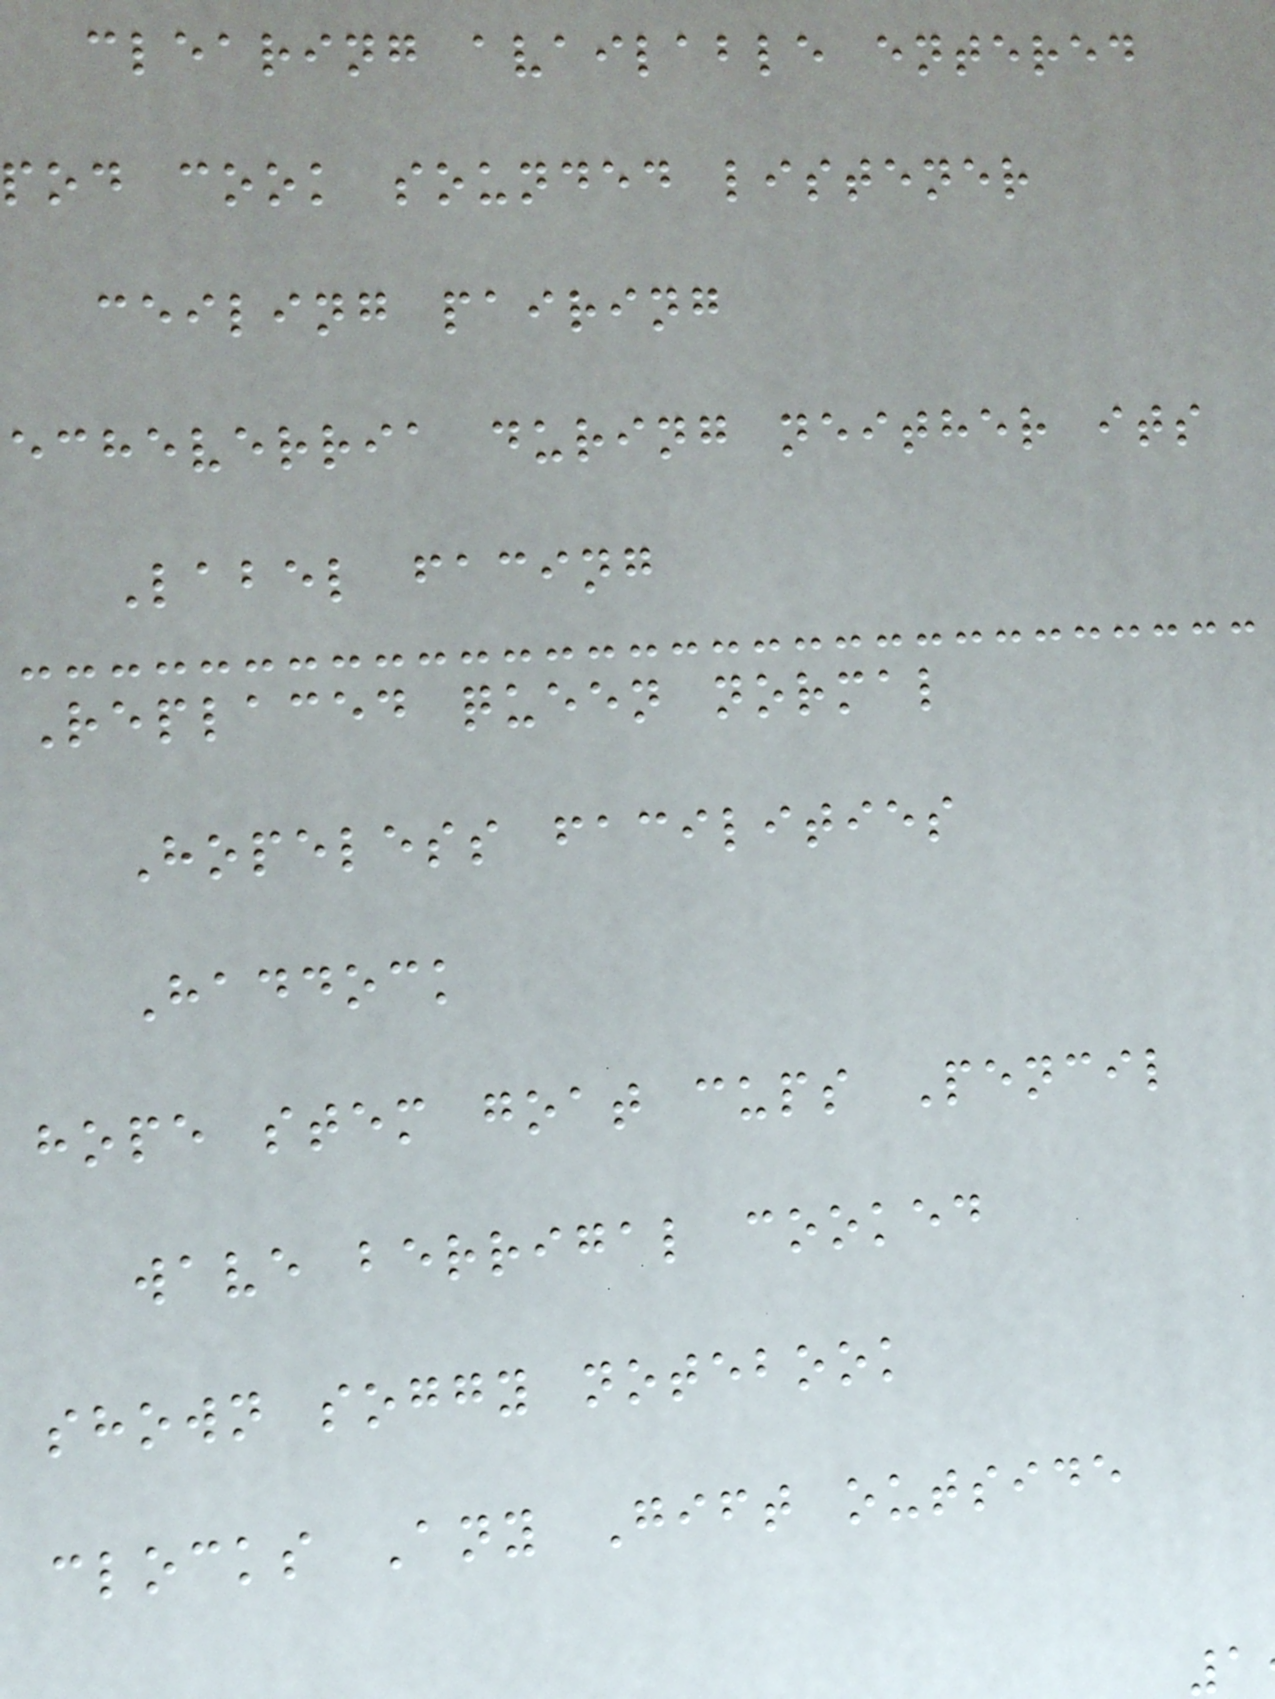clearing available entered
pod cook sounded listener
ceiling pairing
echeverria during neither its
Label facing
Replaced queen normal
Hopeless facilities
Haddock
hope stem goat cups Pencil
wave berrigal cooked
shown soggy notebook
clocks Any Gift outside
